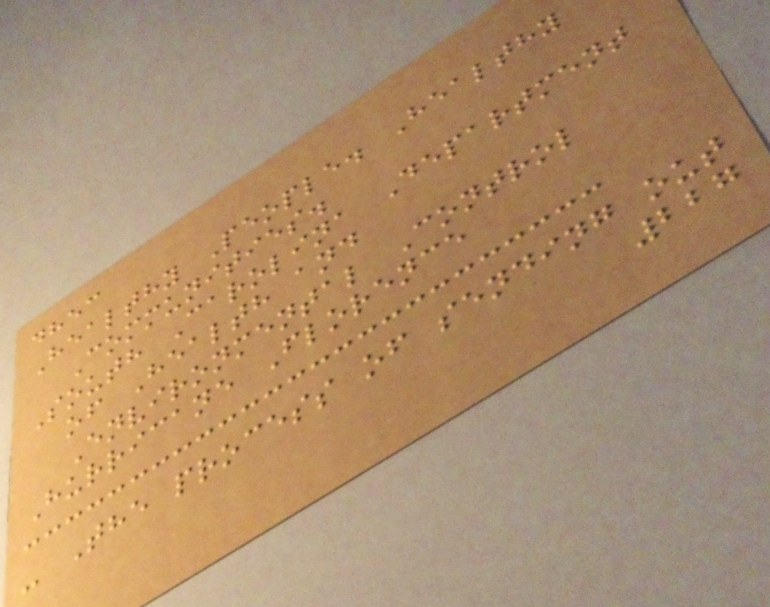dhec
Healthy People. Healthy
Communities.
South Carolina Department
of Health and
Environmental Control
Hurricane Florence
- The process of sending out
227
